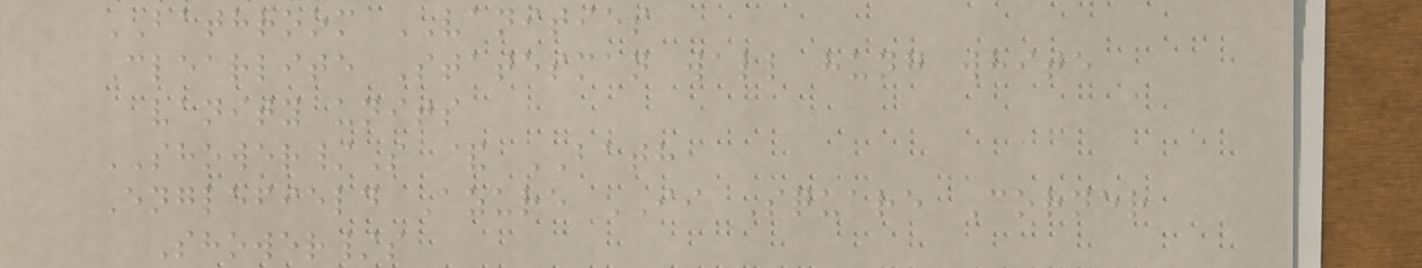BATHROOM VANITIES
Clearlite Statesman wall hung white
vanity units
SHOWER/S & BATH
Englefield Azure II Square Corner
Shower/s
